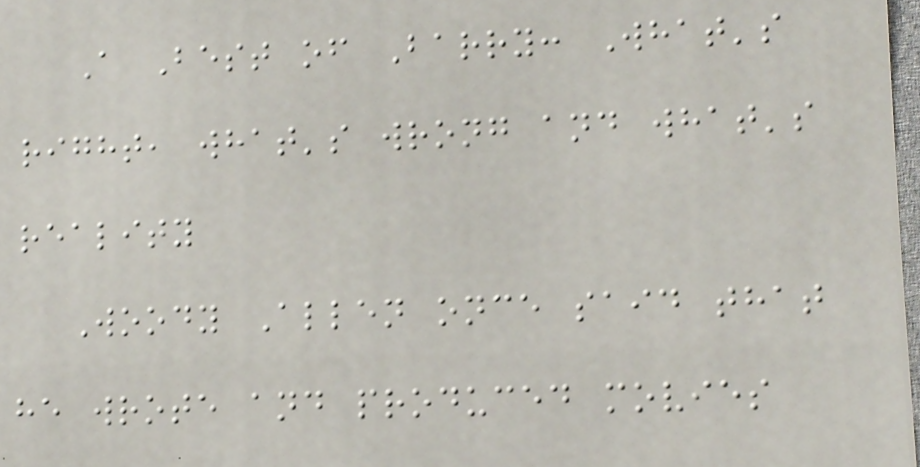A Best of Barry: What's
right, what's wrong and what's
reality
Woody Allen once said that
he wrote and produced movies
